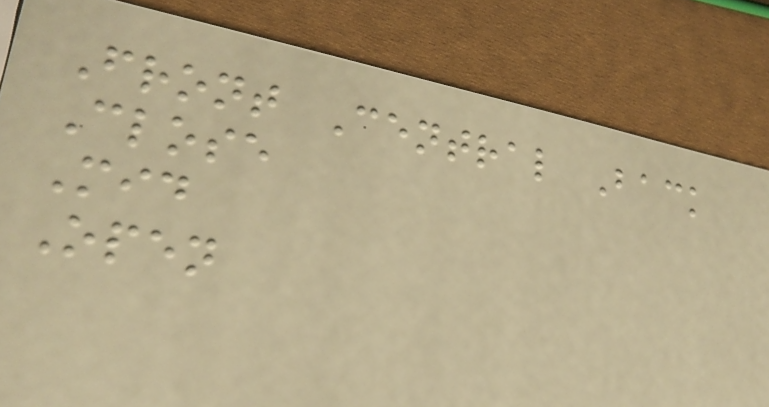Front Central Back
Close
Mid
Open
